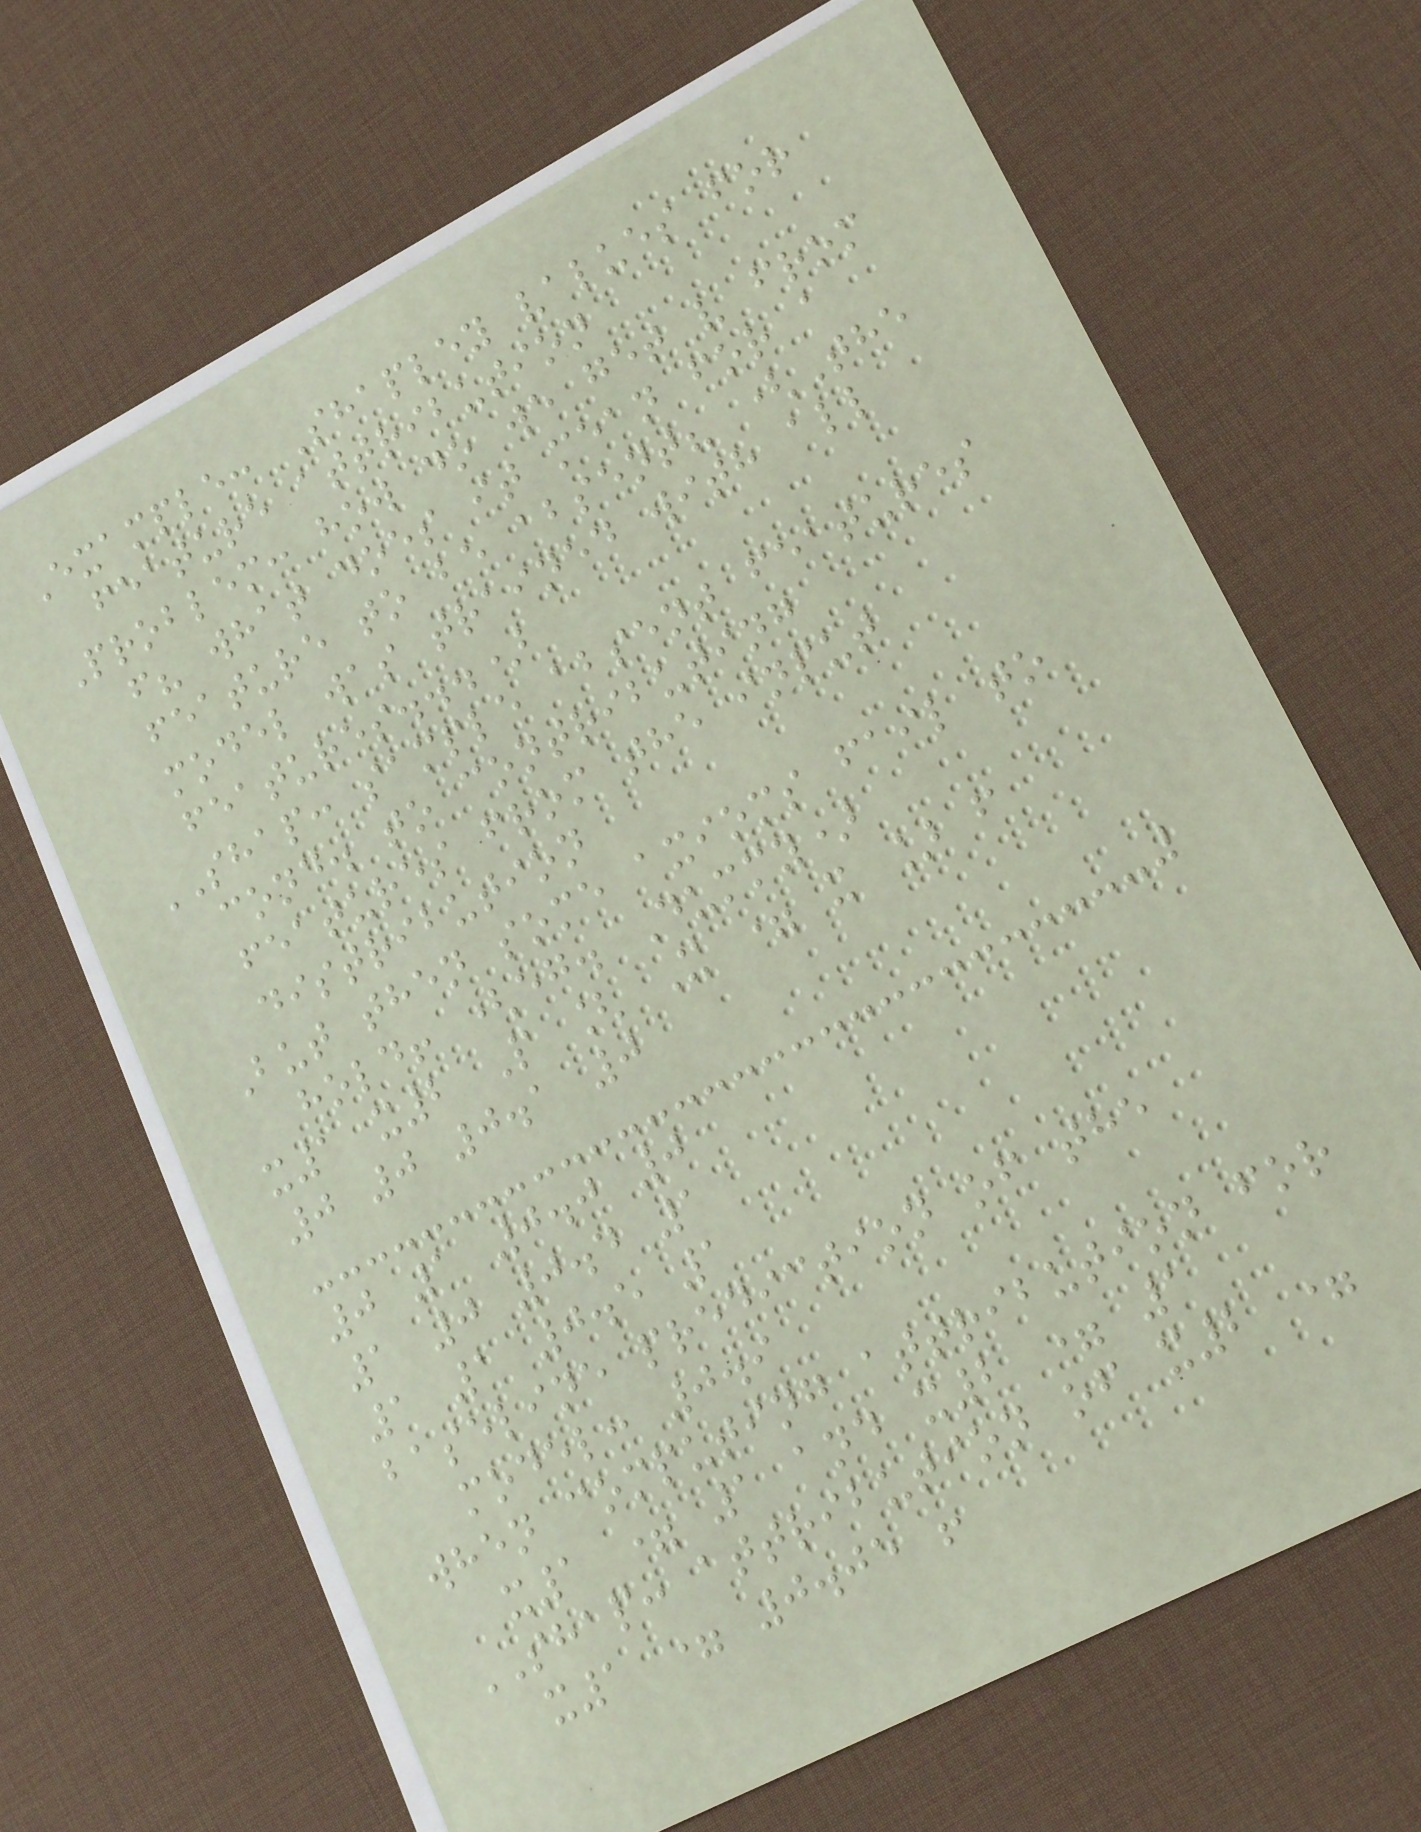Example: Shapley values for
feature attribution
Problem: how do we get v from
f? what does it mean for a
feature to be absent? (The
model was trained with all
features...)
SHAP: sample absent features
cond. to contributing
features from the input
distribution
But then some axioms fail to
hold! (eg. Dummy)
x1 x2 P [ X = x ] f
0 0 0.1 0
0 1 0.0 0
1 0 0.4 1
1 1 0.5 1
baseline prediction of the
model: 0.9
when computing attribution for
x1 = 1 and x2 = 1
SHAP: attribution of x2 =
x1 = 0.05 !
